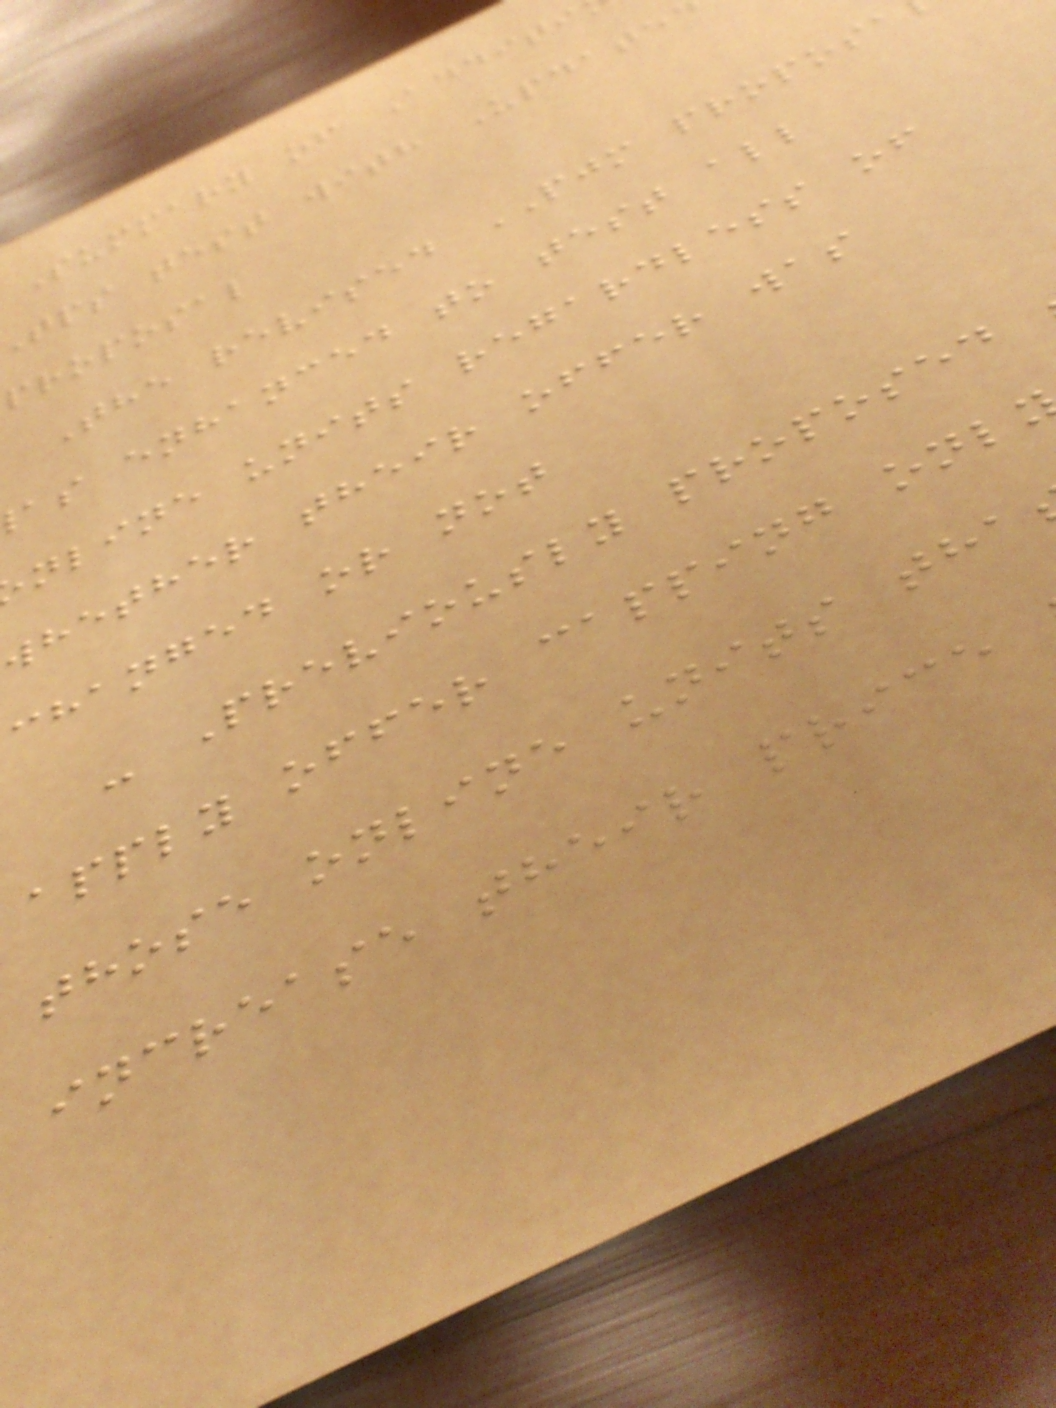Summary of Additi
tps test with Update
proposal
The revised PJM proposa
as enhanced to test all
nline units regardless of
whether their offer was
changed or not
- Previously proposed
apply offer capping onl
those online units tha
increase their price
